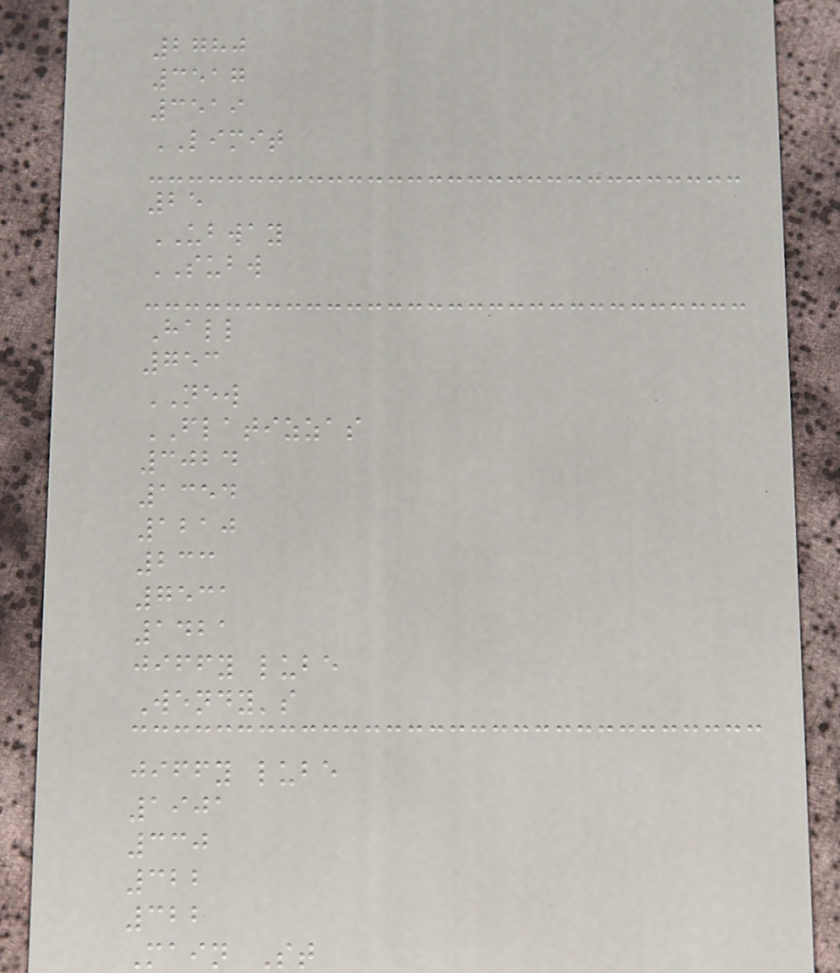2780
3517
3519
LIMIT
25
UBWAY
SUBW
Hall
753
NEW
FLATIZZAS
3024
1354
1210
233
7531
1421
jiffy lube
Wendy's
jiffy lube
1901
330
322
322
Main St
